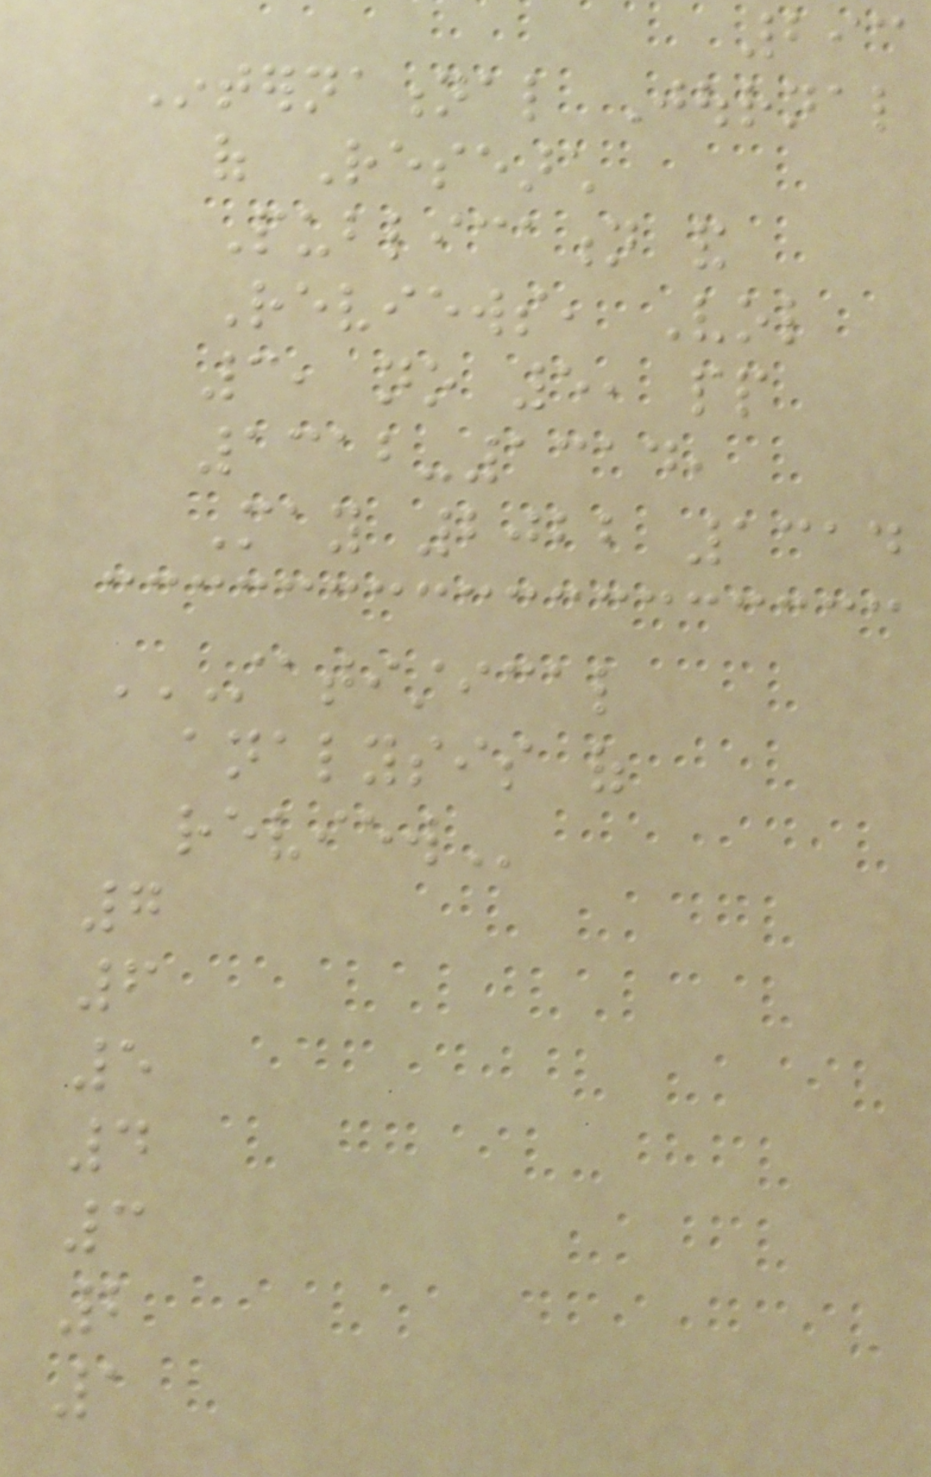293
International Journal
of Research
Publication and
Reviews, Vol
3, no 5, pp
1312-1314,
May 2022 1314
STATISTICAL
ANALYSIS OF
REVIEW
7
6
5
4
3
2
1
